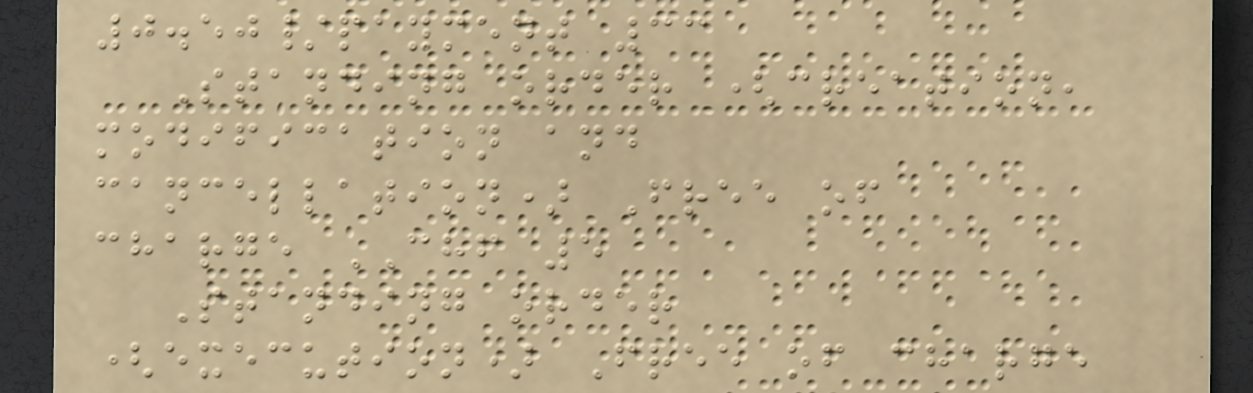0.50/payment 33
Standing order (creation,
modification and
cancellation) Free of
charge CHF 5
Standing order
(execution) Free of charge
